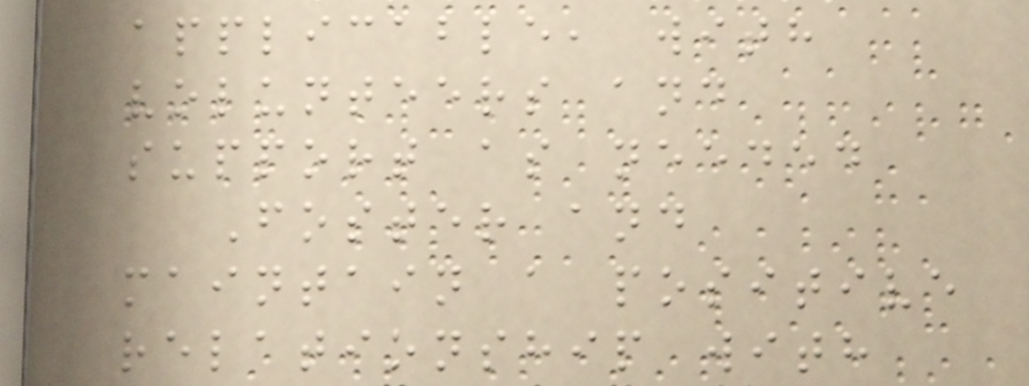applicable, with
volunteers and
support as needed
Foster and
maintain a positive
relationship with
